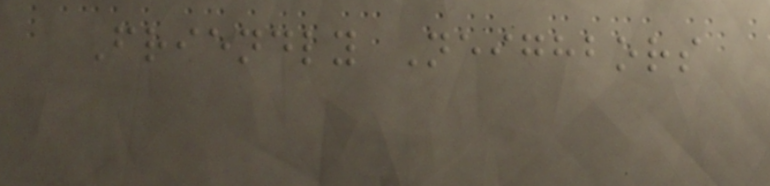Friendly Neighbors
